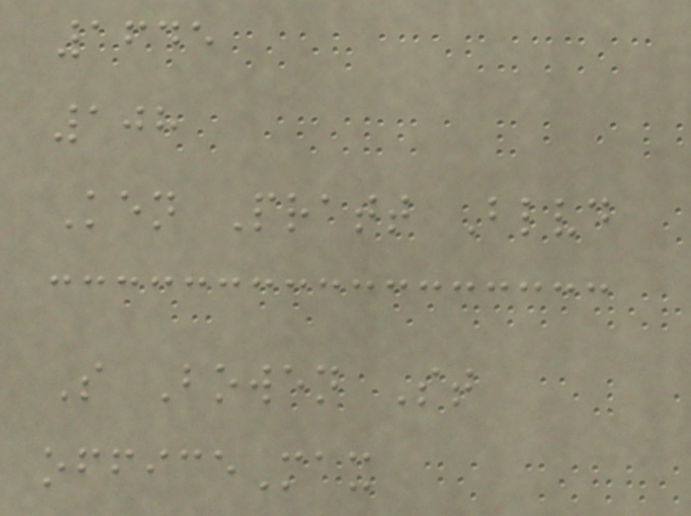1645
108
Ken Pratt Blvd
S Bowen St
officeMax
